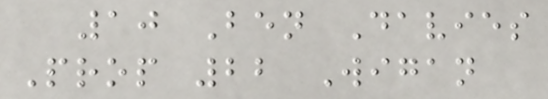10 Ben Davies
Prop 22 Wigan
